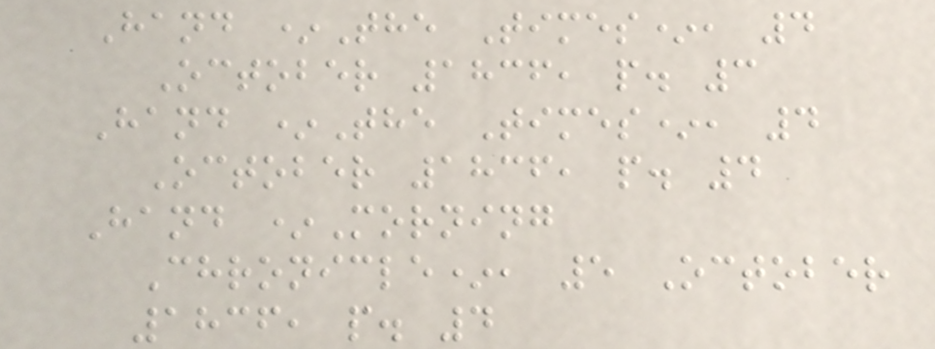Hand *The Times*, 4
October 1836, p. 3
Hand *The Times*, 4
October 1836, p. 4
Hand *Morning
Chronicle*, 5 October
1836, p. 4
